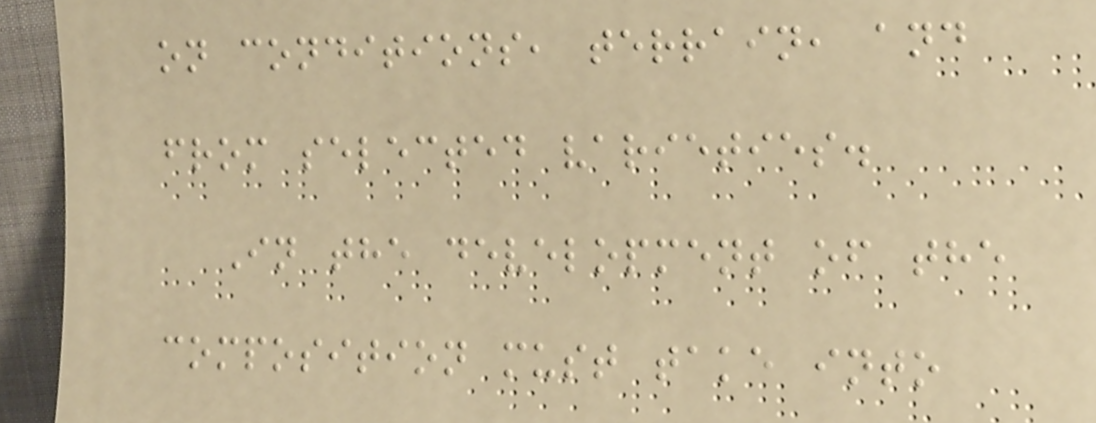on conditions, terrain, and
from selected varieties.
In the development of the
composition must take into
